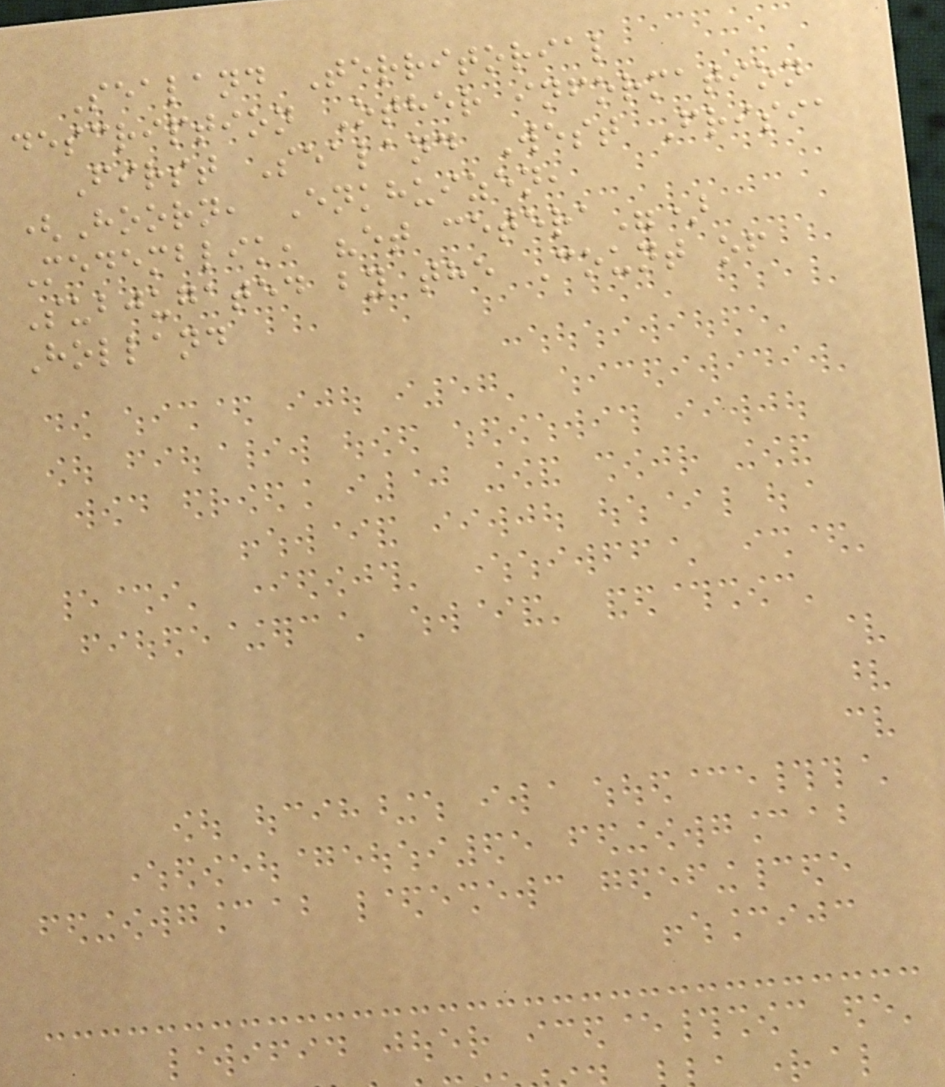Sealand Territorial
description Other information
First Sealand West Frisia
(Hoorn, Enkhuizen,
Medemblik, "et cetera")
Subjugated by the Count of
Holland
